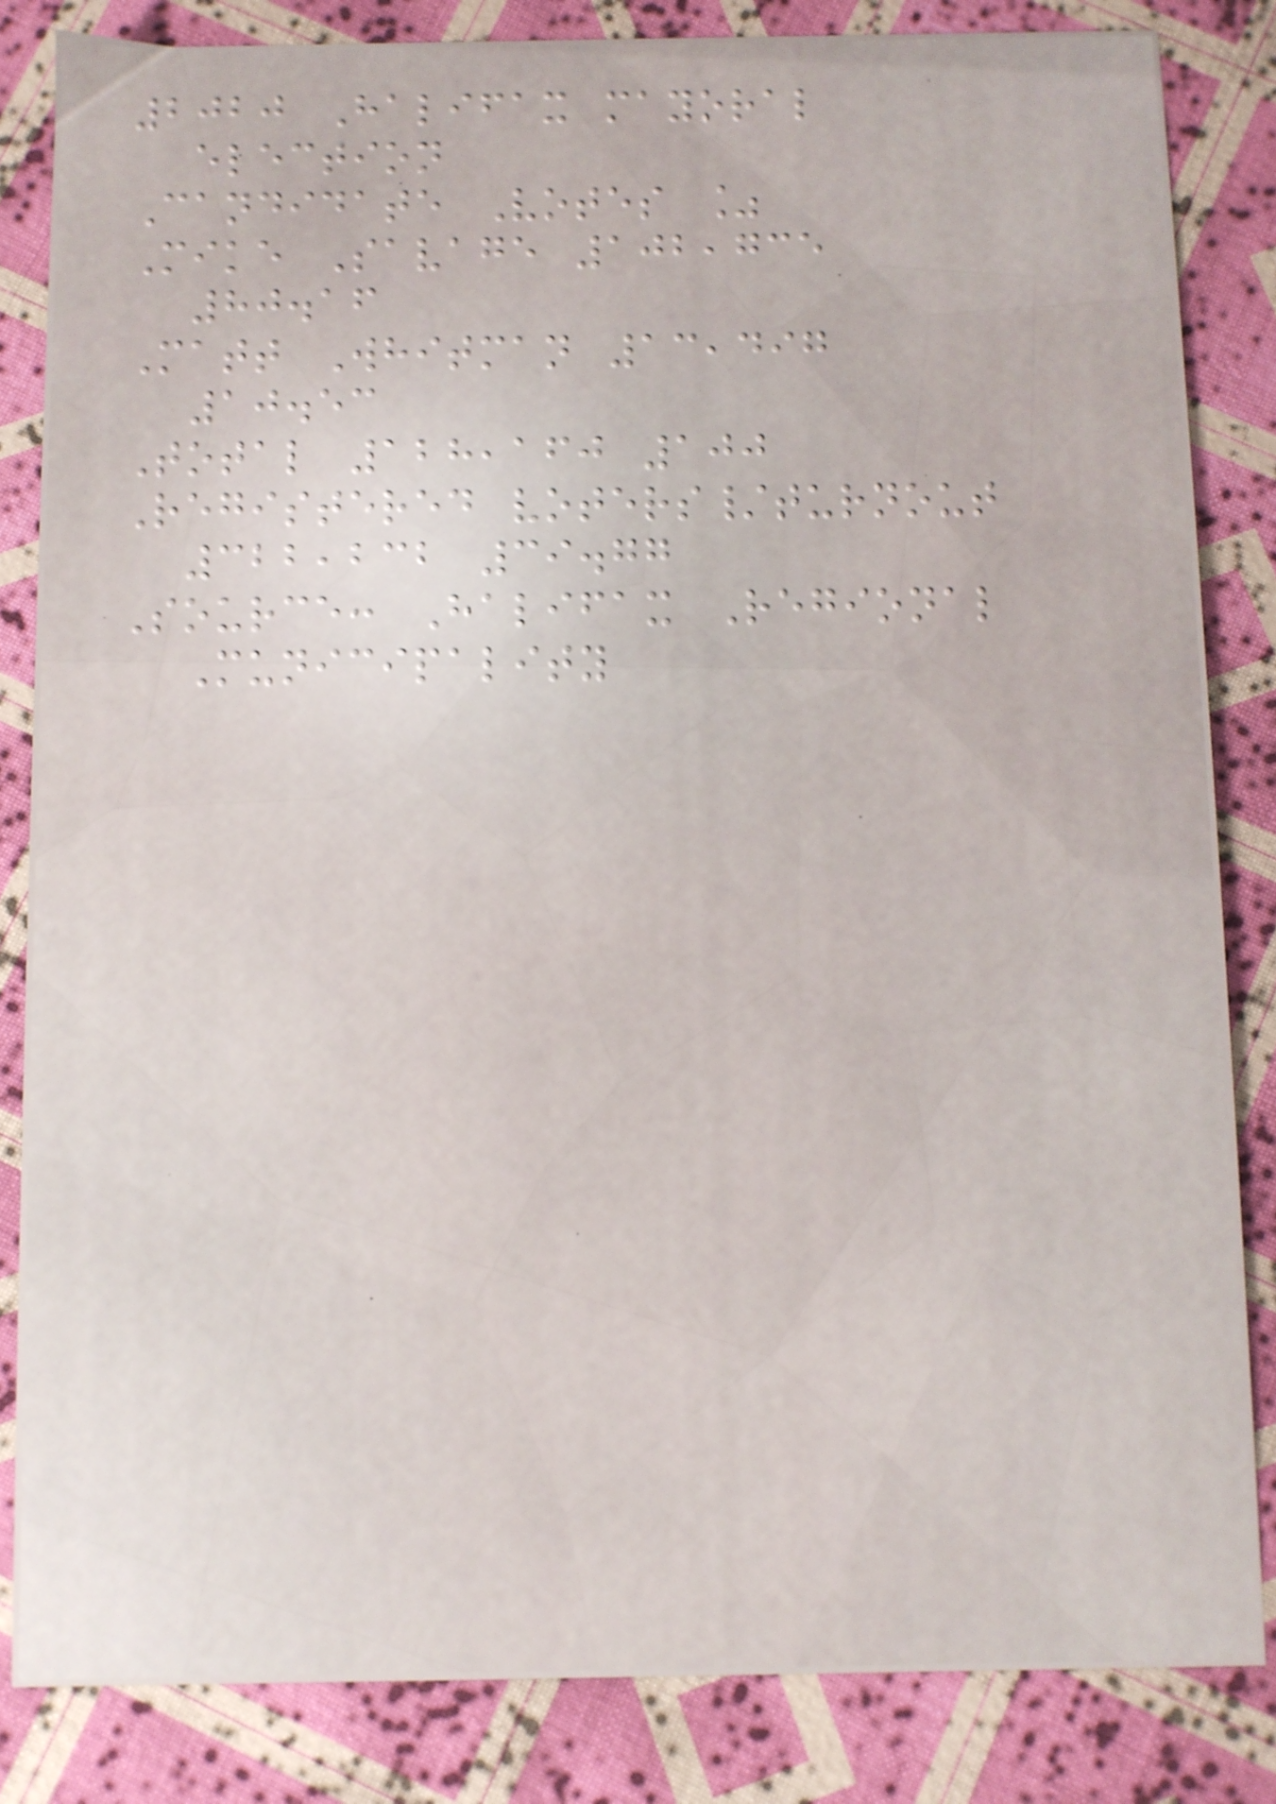2020 Halifax mayoral
election
Candidate Votes %
Mike Savage 102,735
80.16
Matt Whitman 13,497
10.53
Total 128,160 100
Registered voters/turnout
322,232 39.77
Source: Halifax Regional
Municipality
